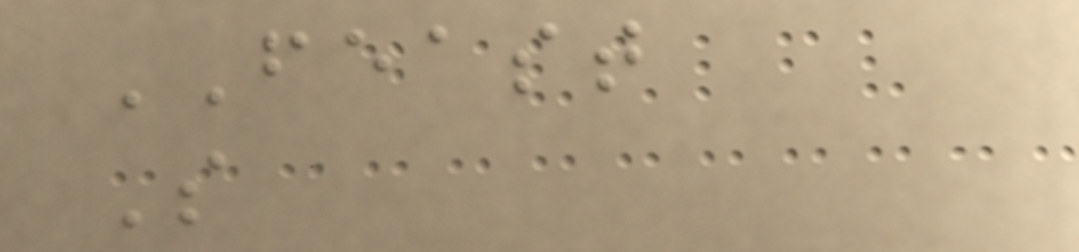FEAST
S
